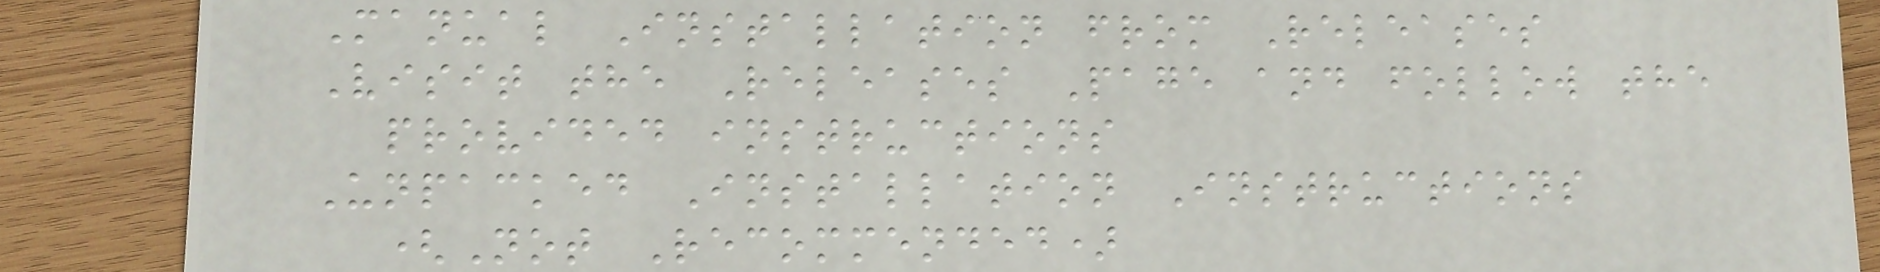Manual Installation from Releases
Visit the Releases Page and follow the
provided instructions
Unpacked Installation Instructions
(Not Recommended)
